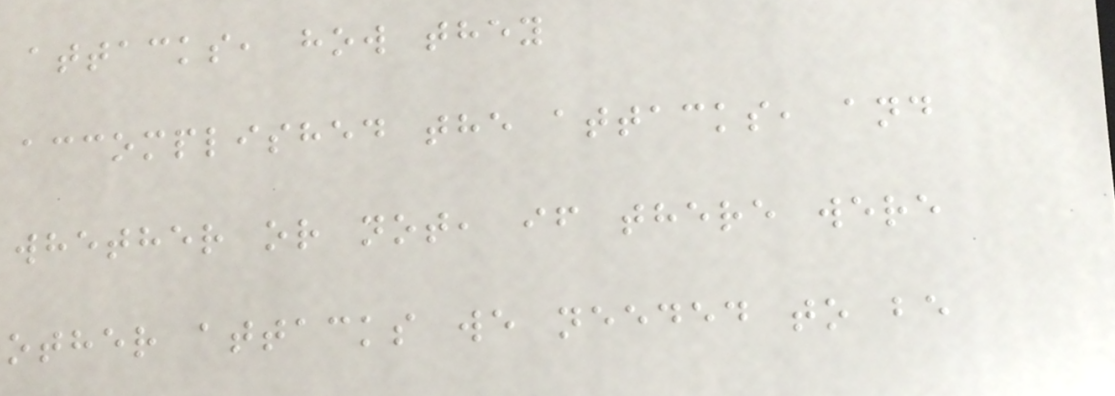attacks, how they
accomplished the attacks, and
whether or not, if there were
other attacks we needed to be
